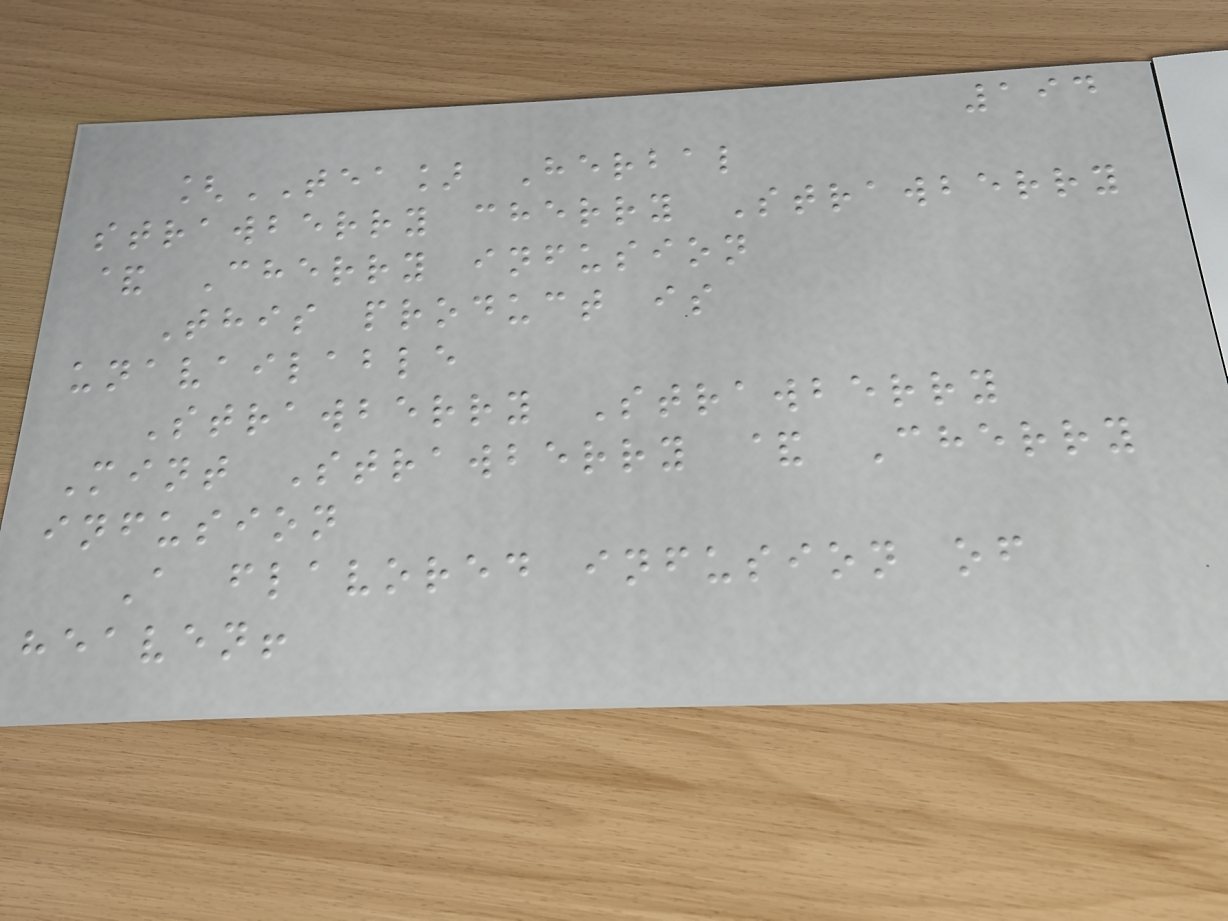194
[TEA] Herbal
strawberry cherry Strawberry
& Cherry infusion
This product is
unavailable
Strawberry Strawberry
Mint Strawberry & Cherry
infusion
A flavored infusion of
heaven!
